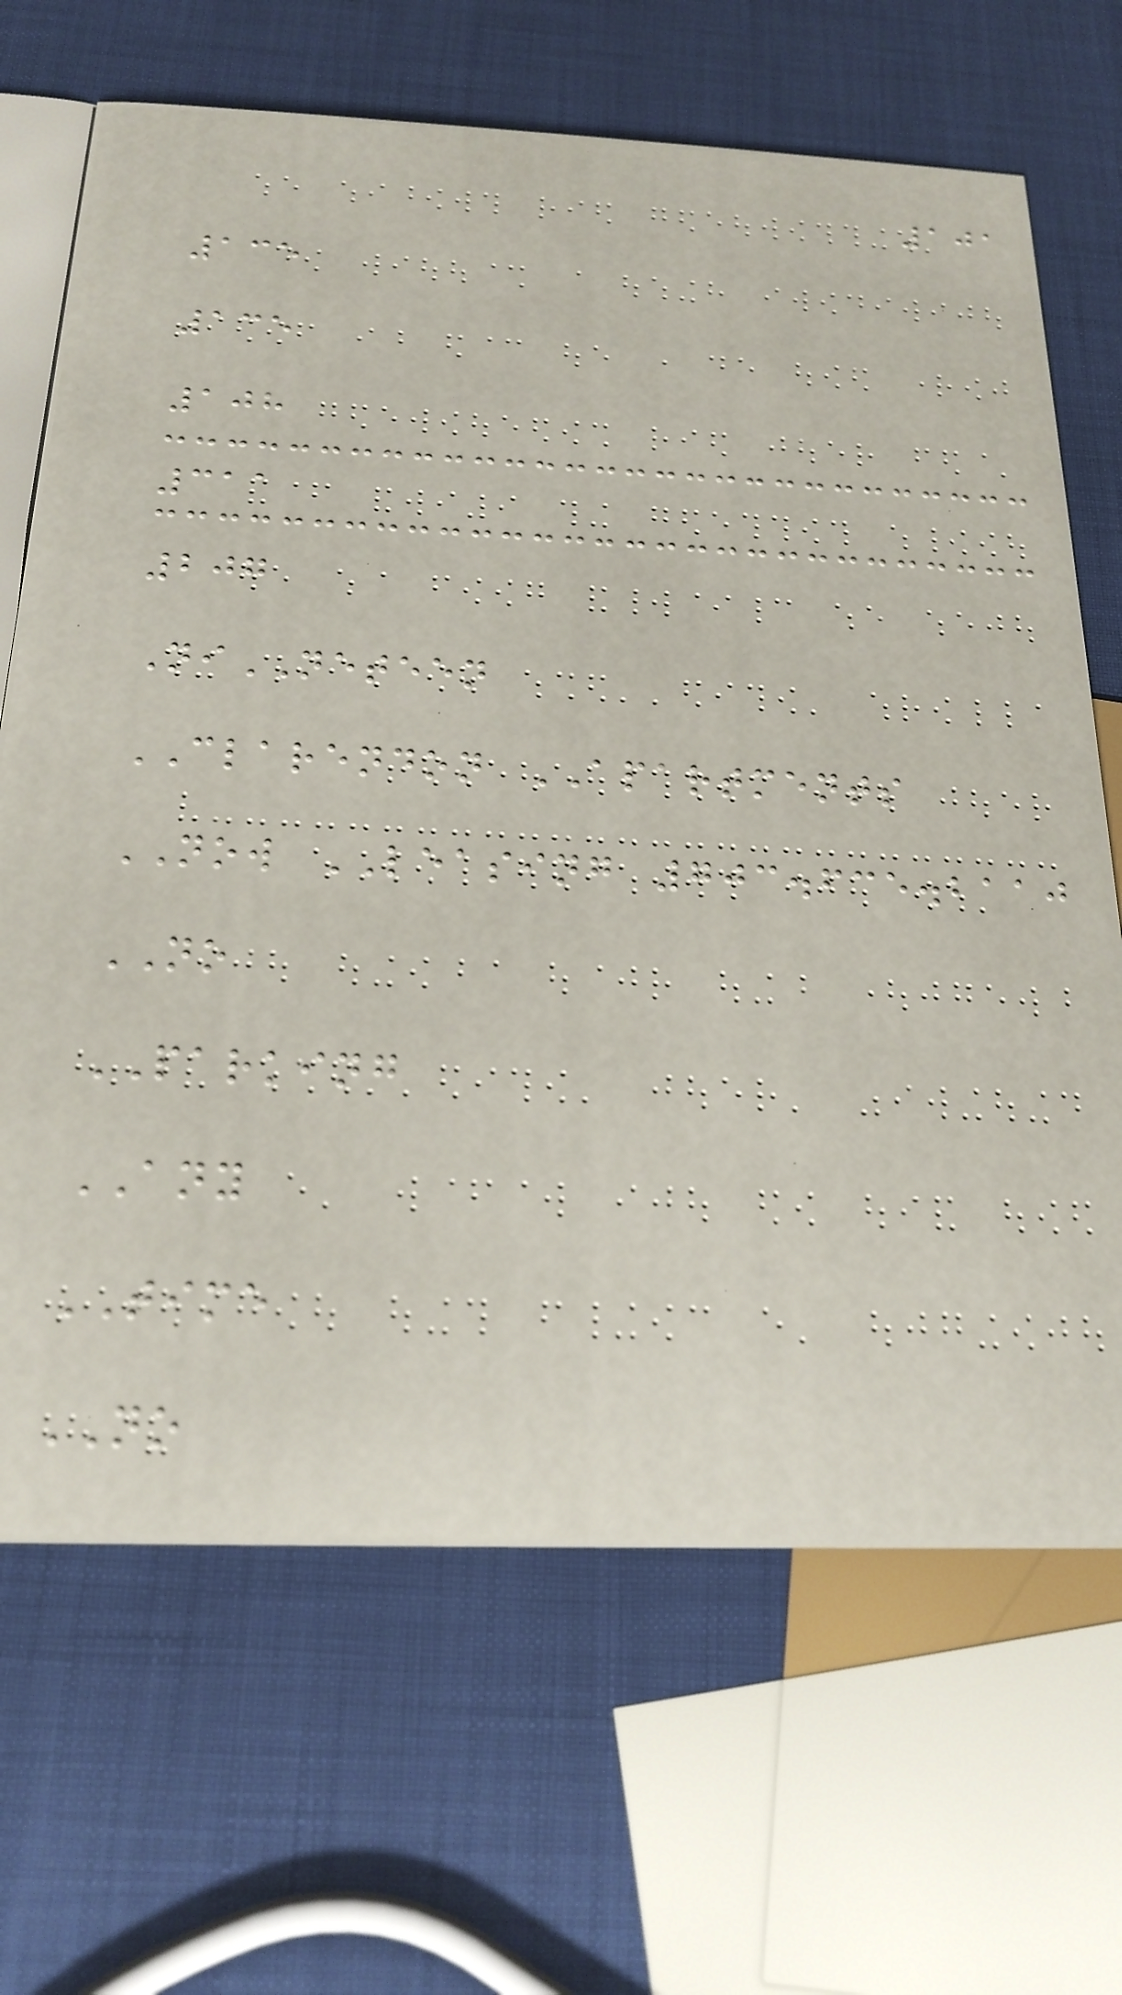101
135
135
108
311
207
NiNETEEN
CLARENDON APARTMENTS
NOW LEASING 703.635.2110
NO
PARKING
ANY
TIME
NO
